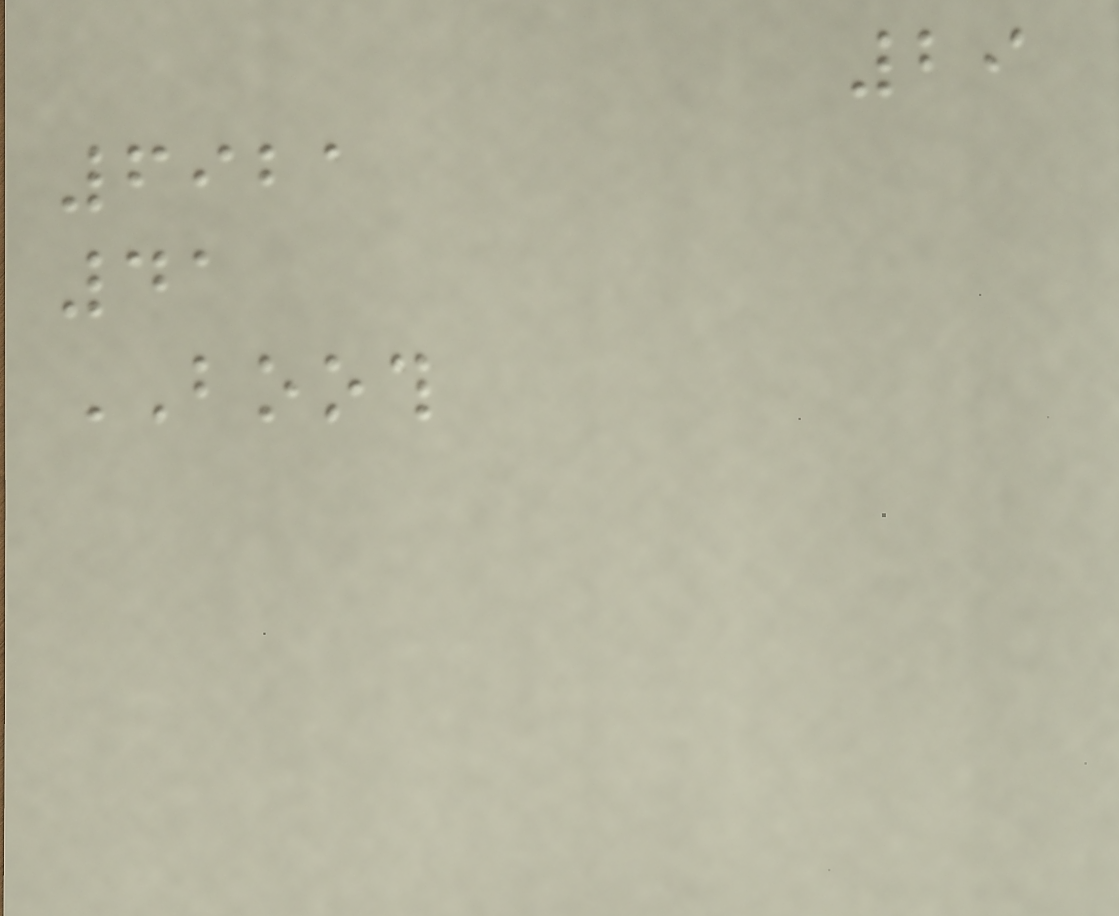29
6921
41
BOOTH
